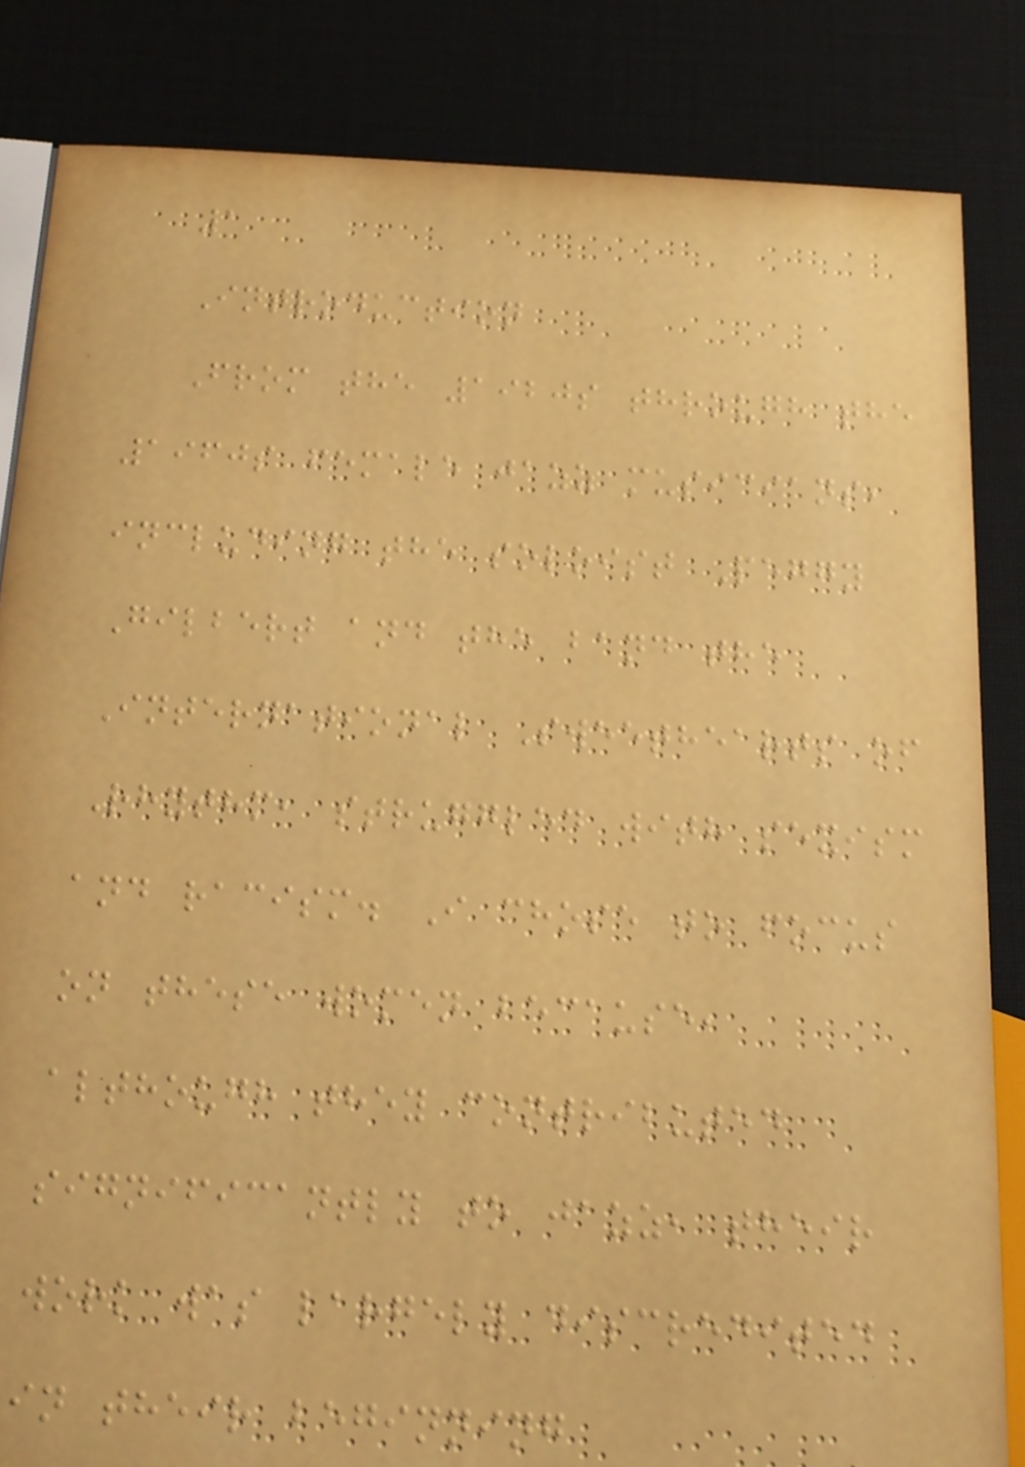1
Introduction
From the 1920s through the
1960s female jazz musicians,
including the soloist Peggy
Gilbert and the band the
International Sweethearts of
Rhythm, struggled with sexism
and racism. I chose to focus
on these women because,
although they contributed
significantly to jazz, their
work was largely discredited
in their beginning
